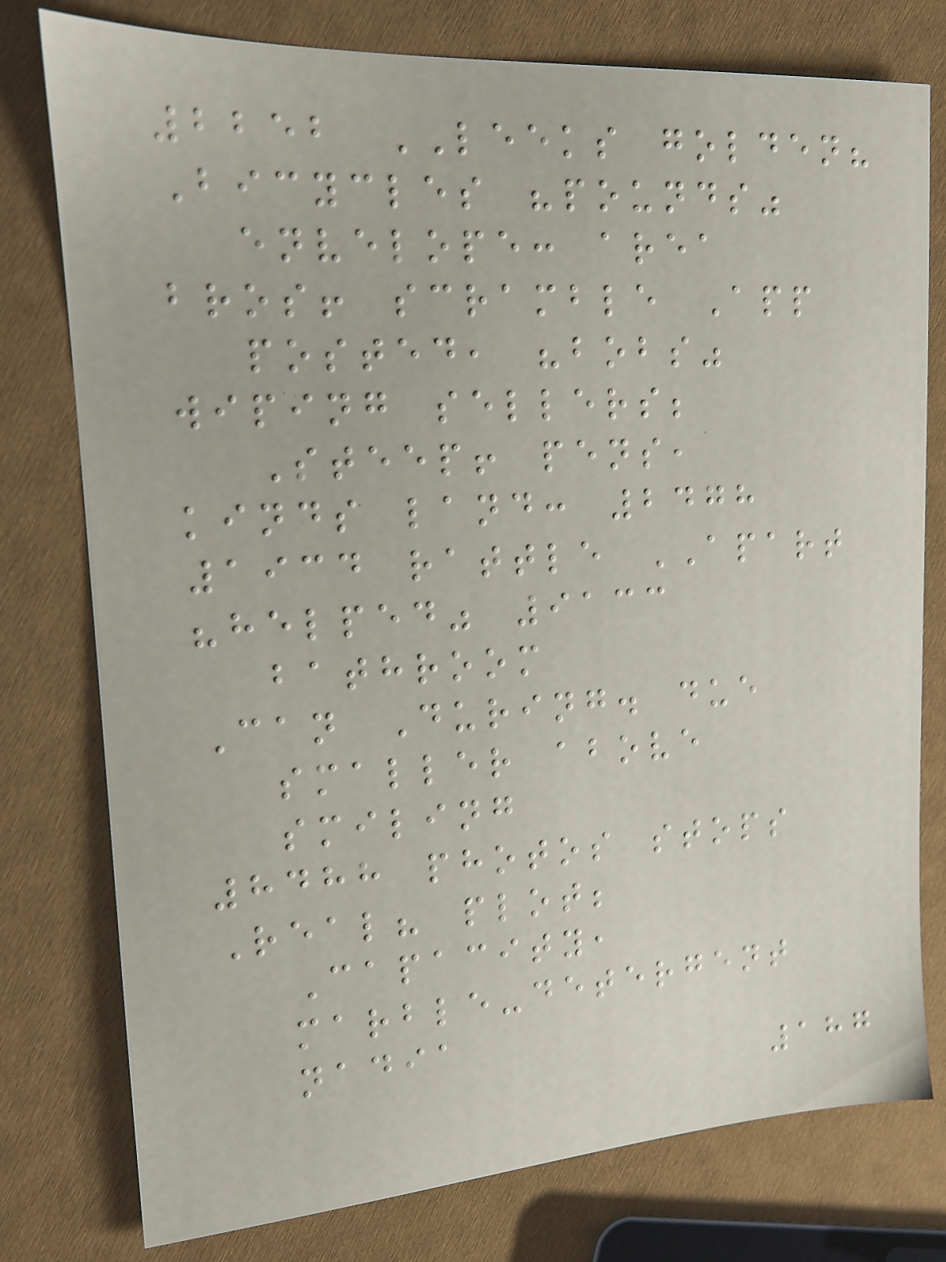2252 LEEKS golden?
Bicycles "pounds"
envelope: area
bros! scramble App
posted, "bobs"
wiping sellers;
Steep! pens,
kinds land: 2478
1934 rattle APART
"helped" 9133
bathroom
Can During. due
smaller above
smiling
8488 photos stops
Real? plot;
Capacity,
marble-detergent
nadia
187
